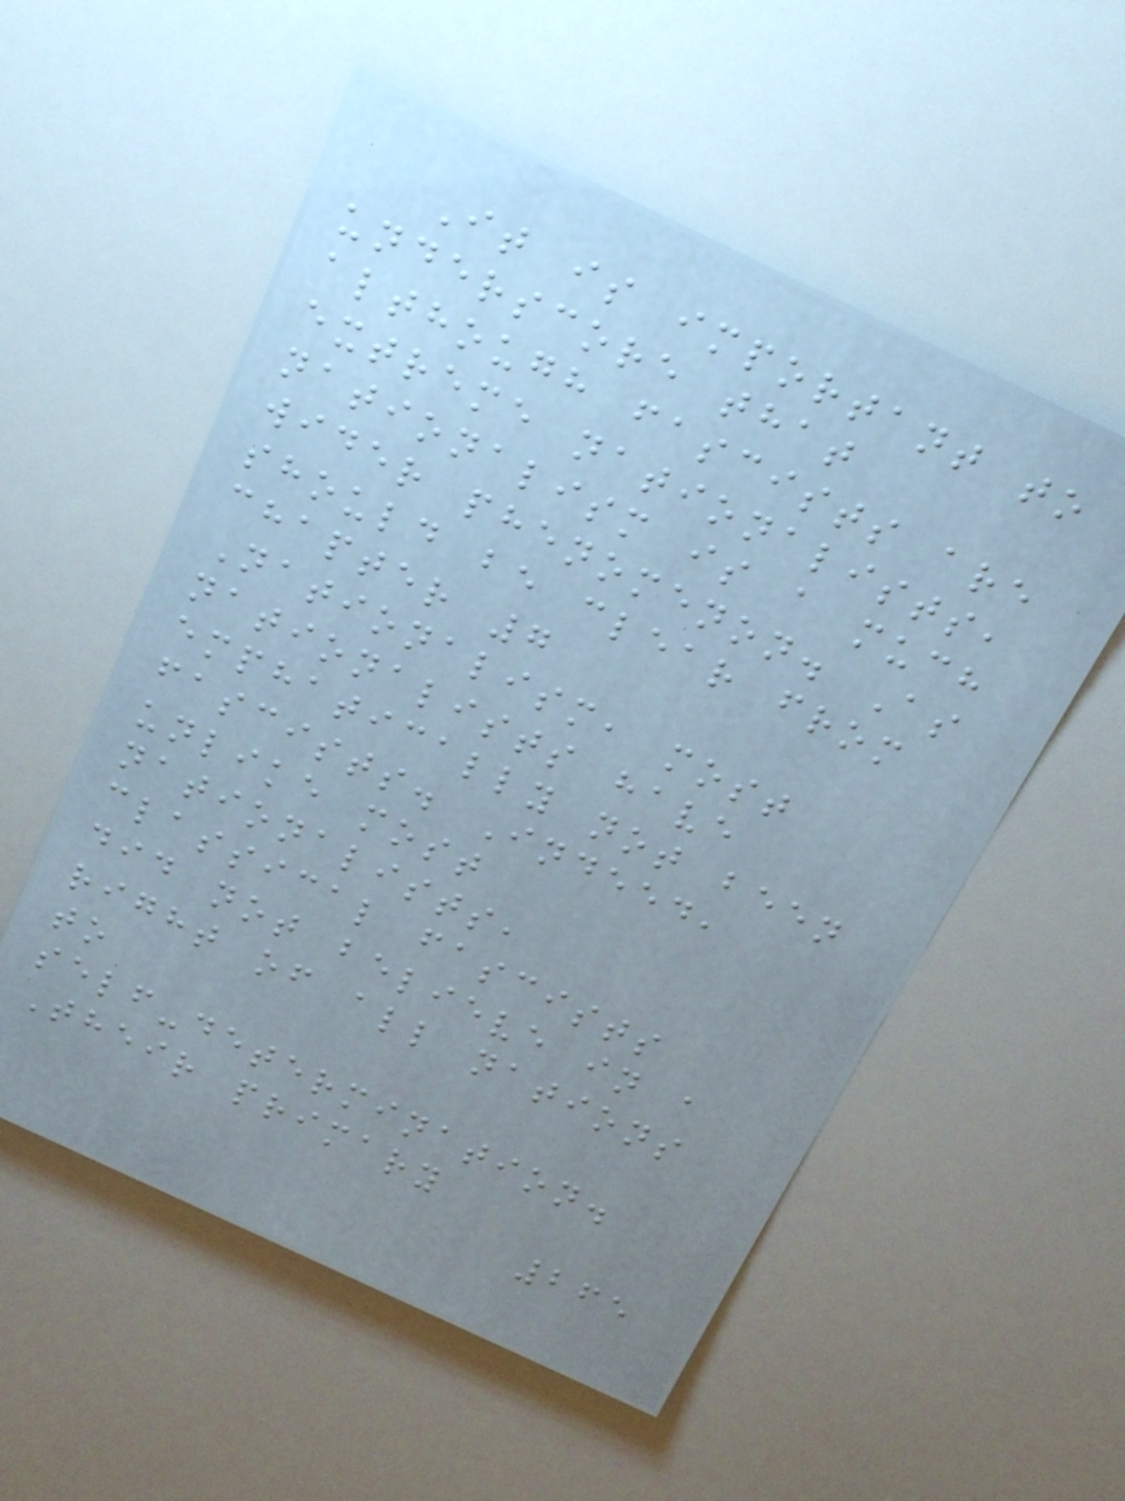It is important to
underscore that
although fascists are
extreme nationalists,
nationalism is a much
wider phenomenon. As
should be clear from
chapter 7
Nationalism, most
nationalists have
emphatically not been
fascists. Indeed,
unlike most
nationalists,
classical fascists
did not believe in a
right of all nations
to
self-determination.
Their primary
265
